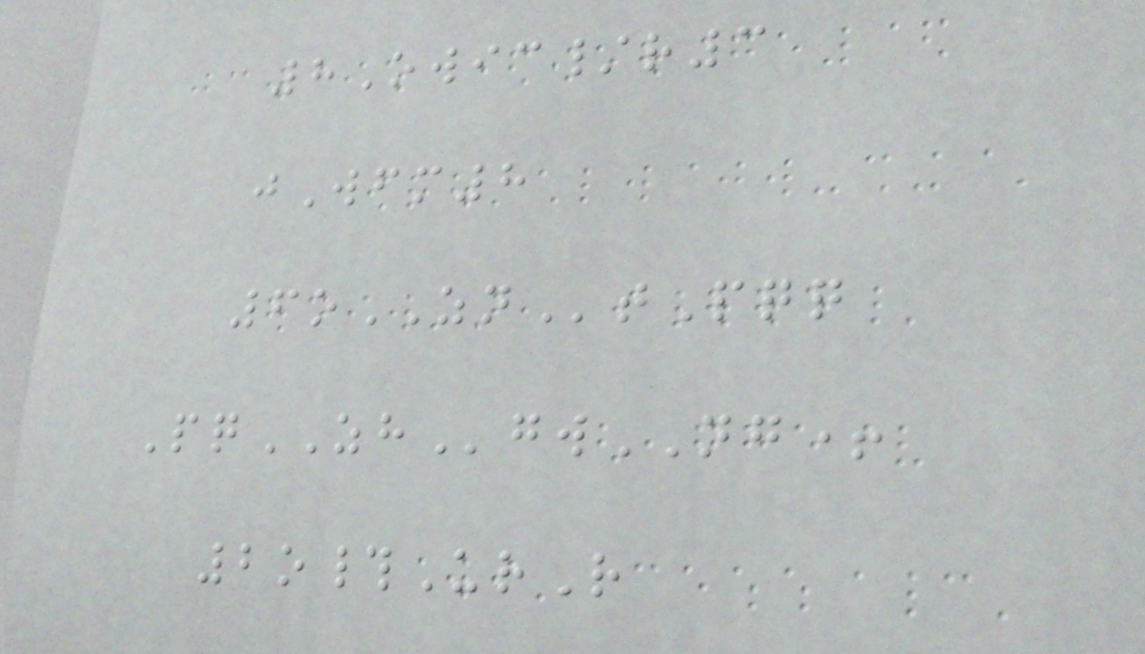8Owic/r3
jWfm8
6oZNtPqq
PqZHgwNG+
2o#UrR
